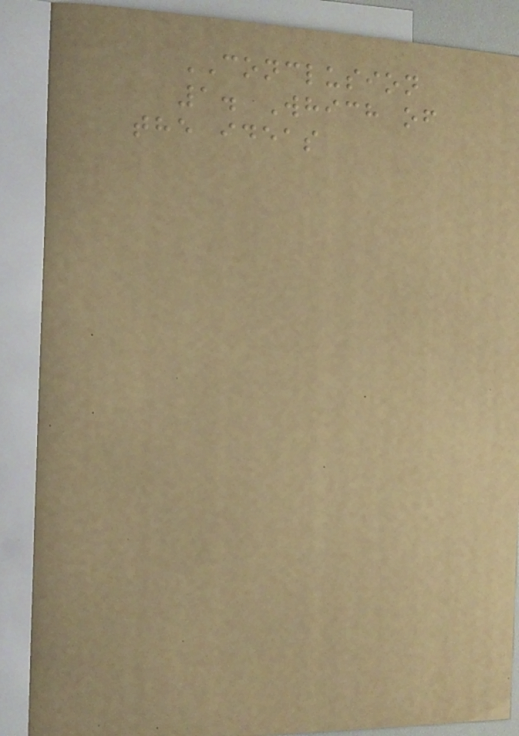CONCLUSION
1. Which of
the ideas
